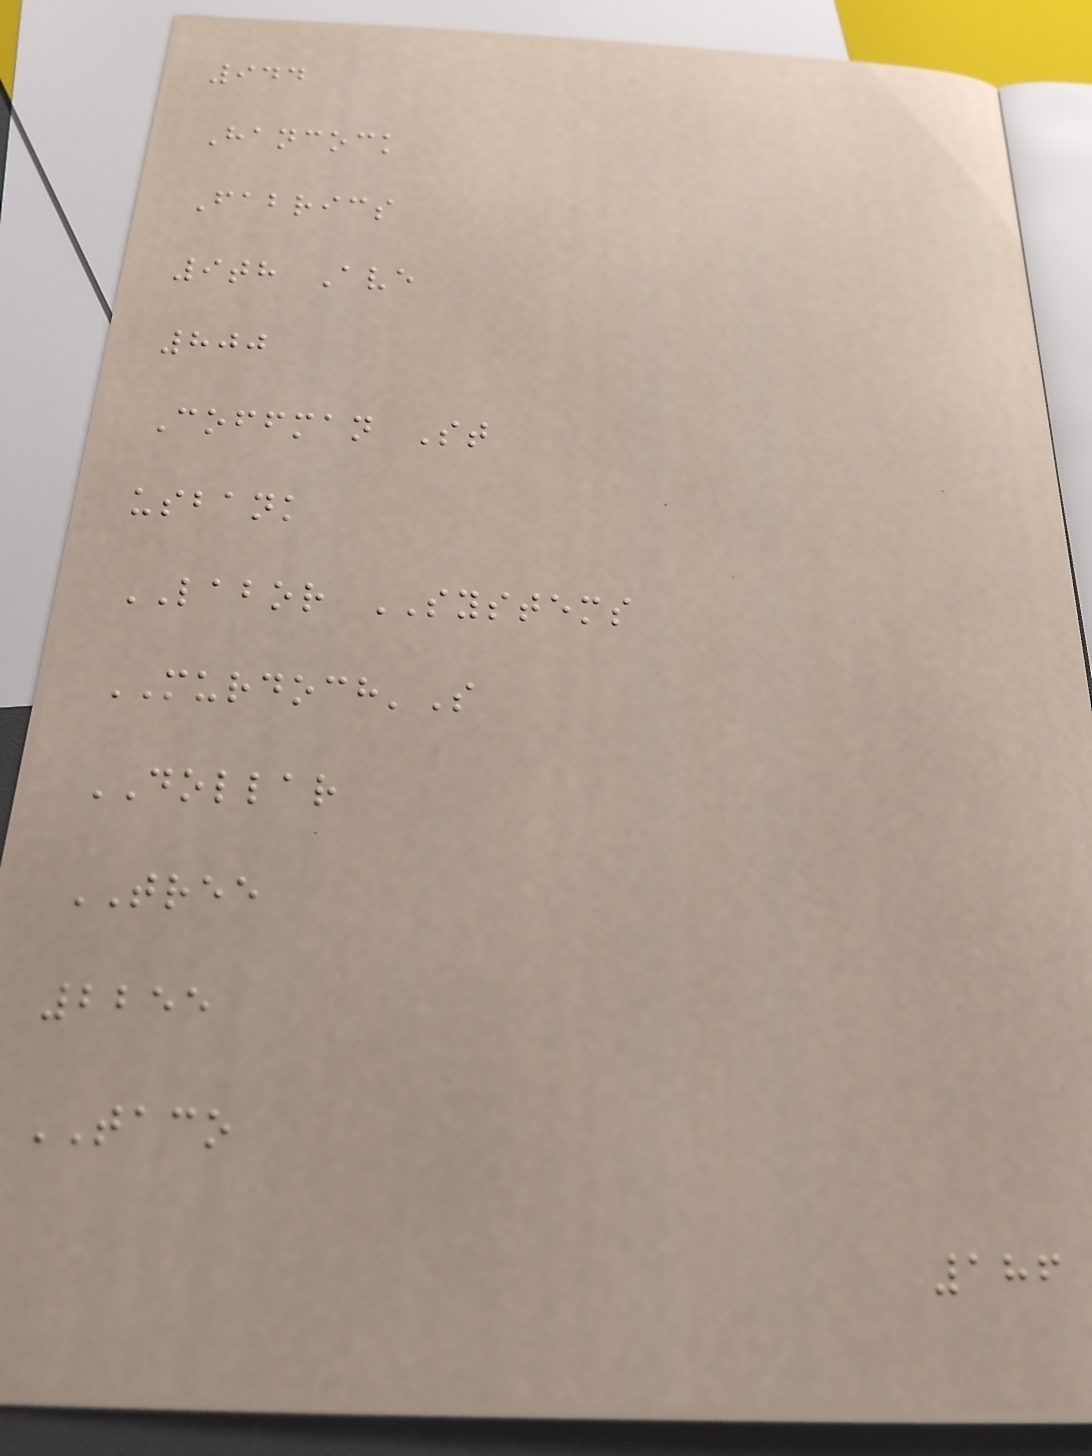944
Hancock
Fabrics
9th Ave
800
Coffman St
usbank
LABOR SYSTEMS
MURDOCH'S
DOLLAR
TREE
2255
TACO
186
